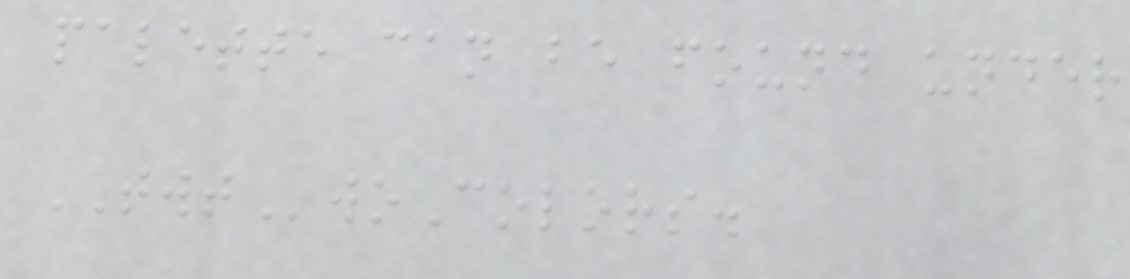palette can be found under
TWTwoColors.
